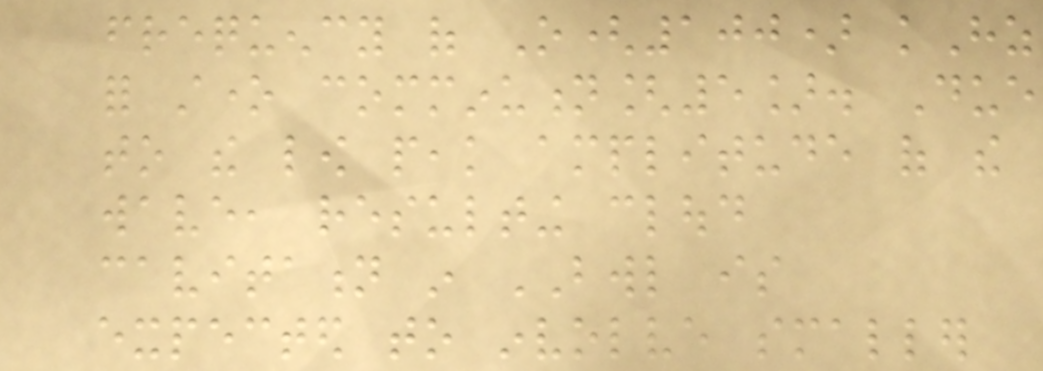frequency of O(100) kHz
for stone comminution[5]. Due
to the low peak amplitude of the
wave, resulting cloud
cavitation in BWL is
expected to involve smaller
